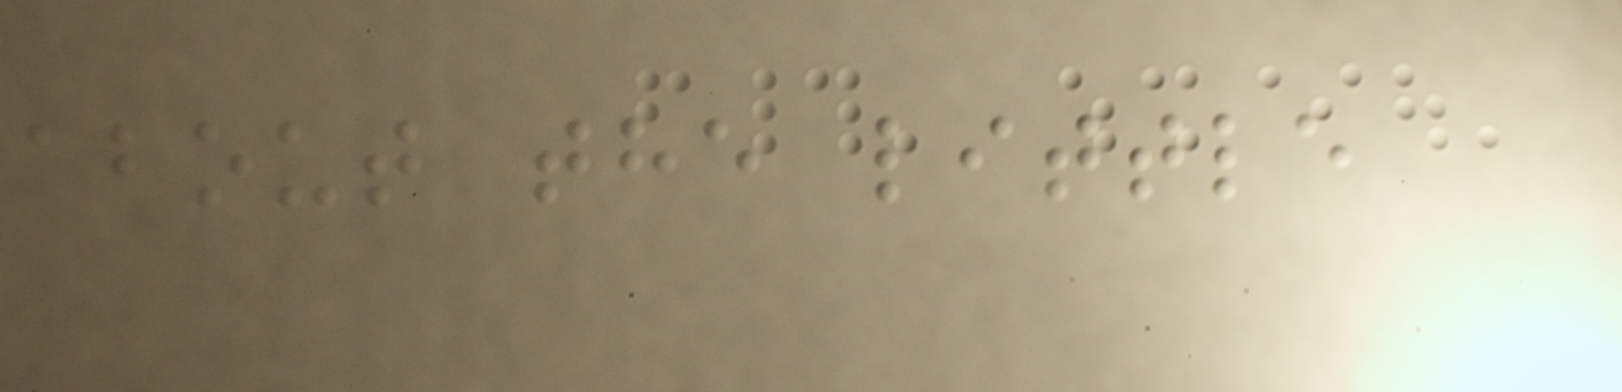about the little
